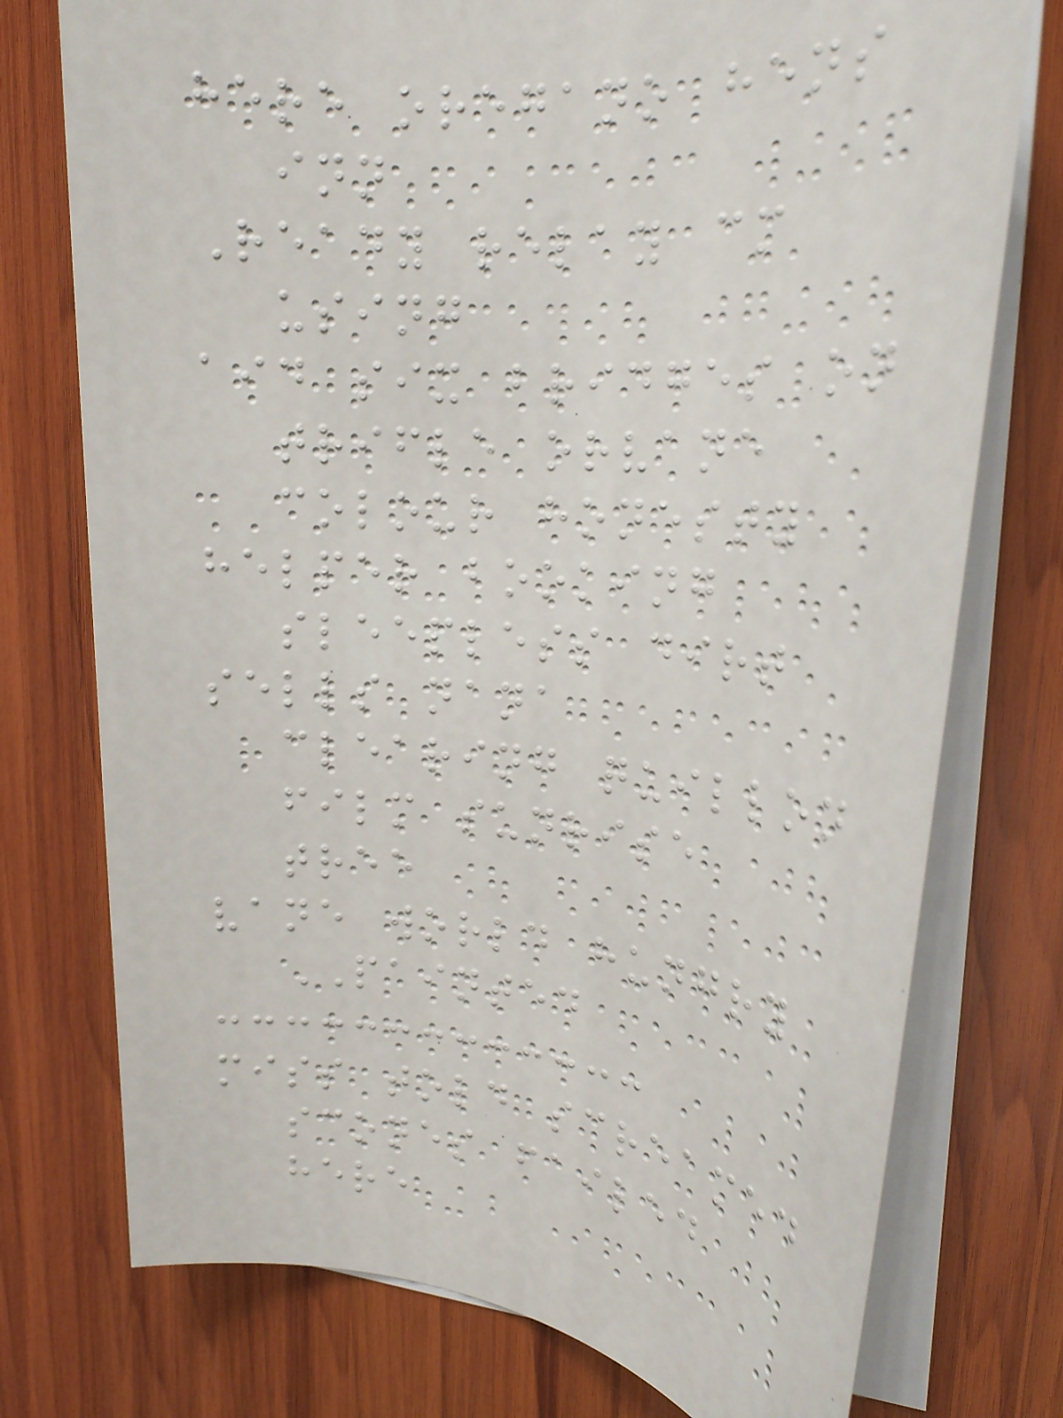here oregano hens
inn
Ready relay cm
using
aid six bridges on
trifle orvane
colour honesty
helper booking
sleepless dirt
sells nana
clearing quillon
film sunrise
tree
vane world hungry
PAINTED
miss told screamed
scones failed
here
